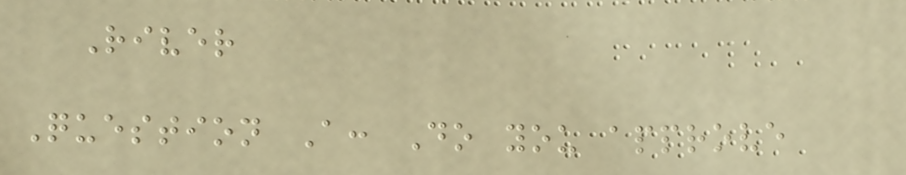River
Question A: Do you approve
